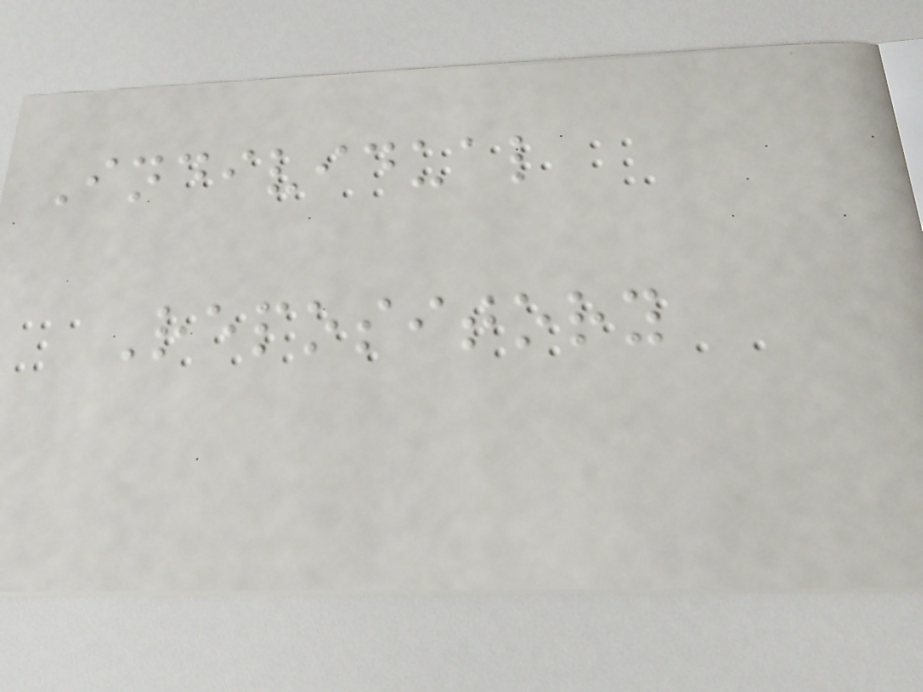Individual
Repository
